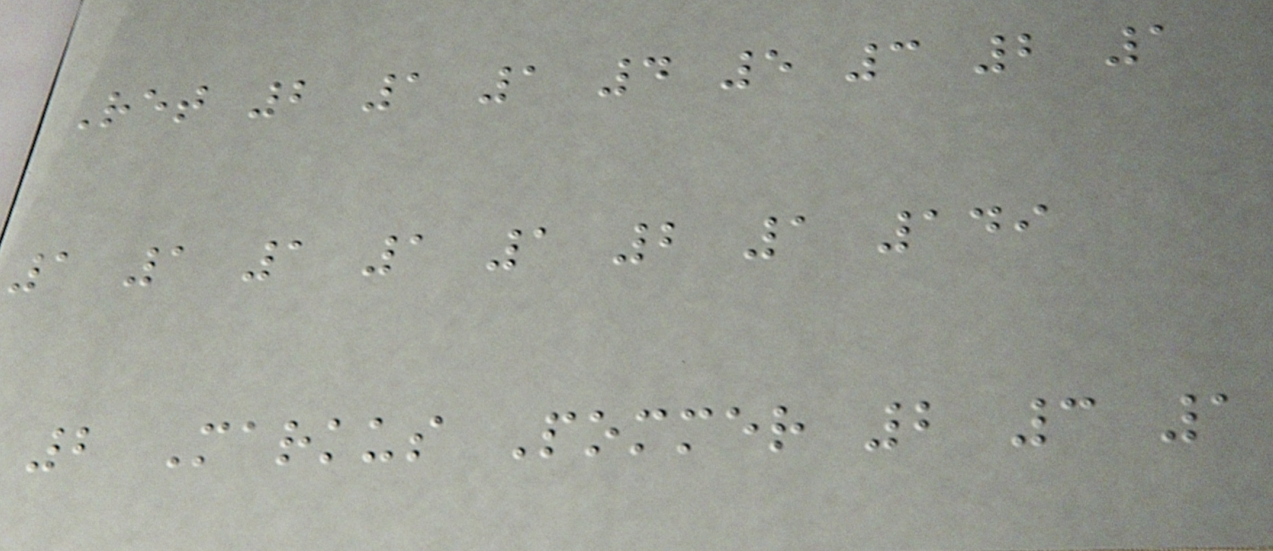Ret 2 1 1 4 5 3 2 1
1 1 1 1 1 2 1 149
2 Markus Pommer 2 3 1
